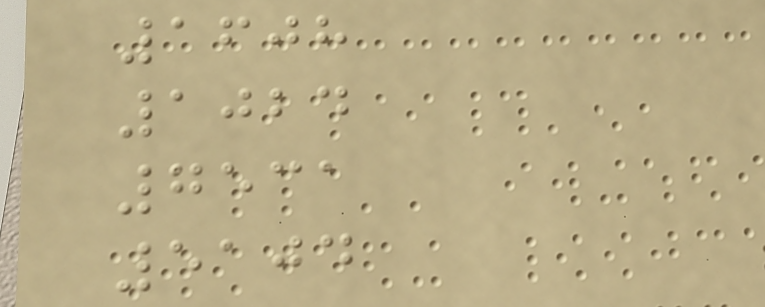1608
1024
7531
5104
